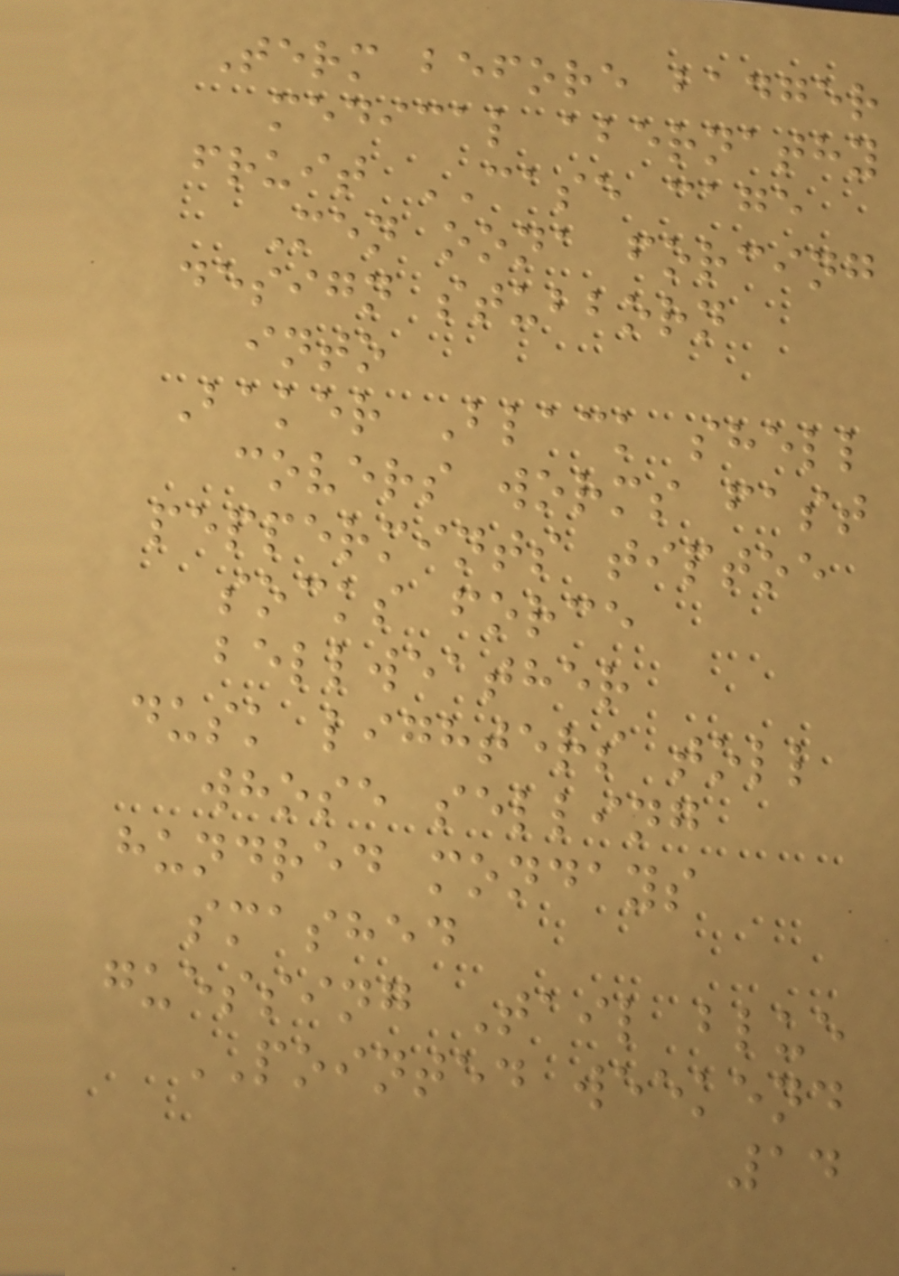Term before badger
medical abernathy
fruit CASE cage
Men oona forcing
design stubborn
into
Baker Black shell
covers worms fast
peppermints tiptoe
socks force
bellweather
dusk lighters toll
whose selling
hundred mondays
smashed
guessing Tail blue
POINTED weekend
14
